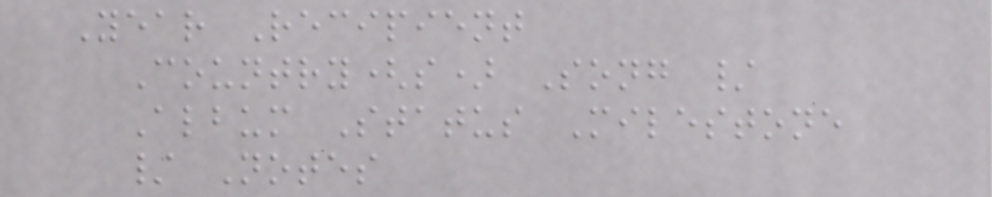Year Recipient
Country(s) Song /
Album Status Milestone
/ Notes
